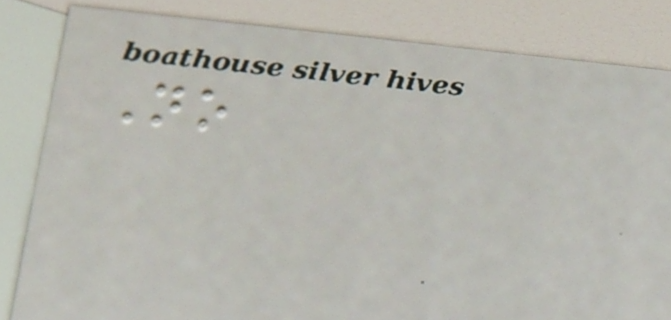No
